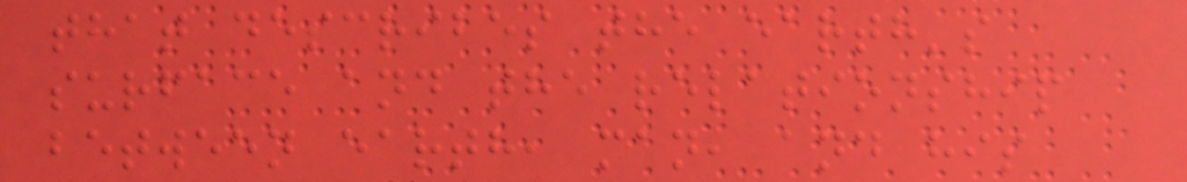that describes the earth's
surface and the relationship
between earth, man, and his
